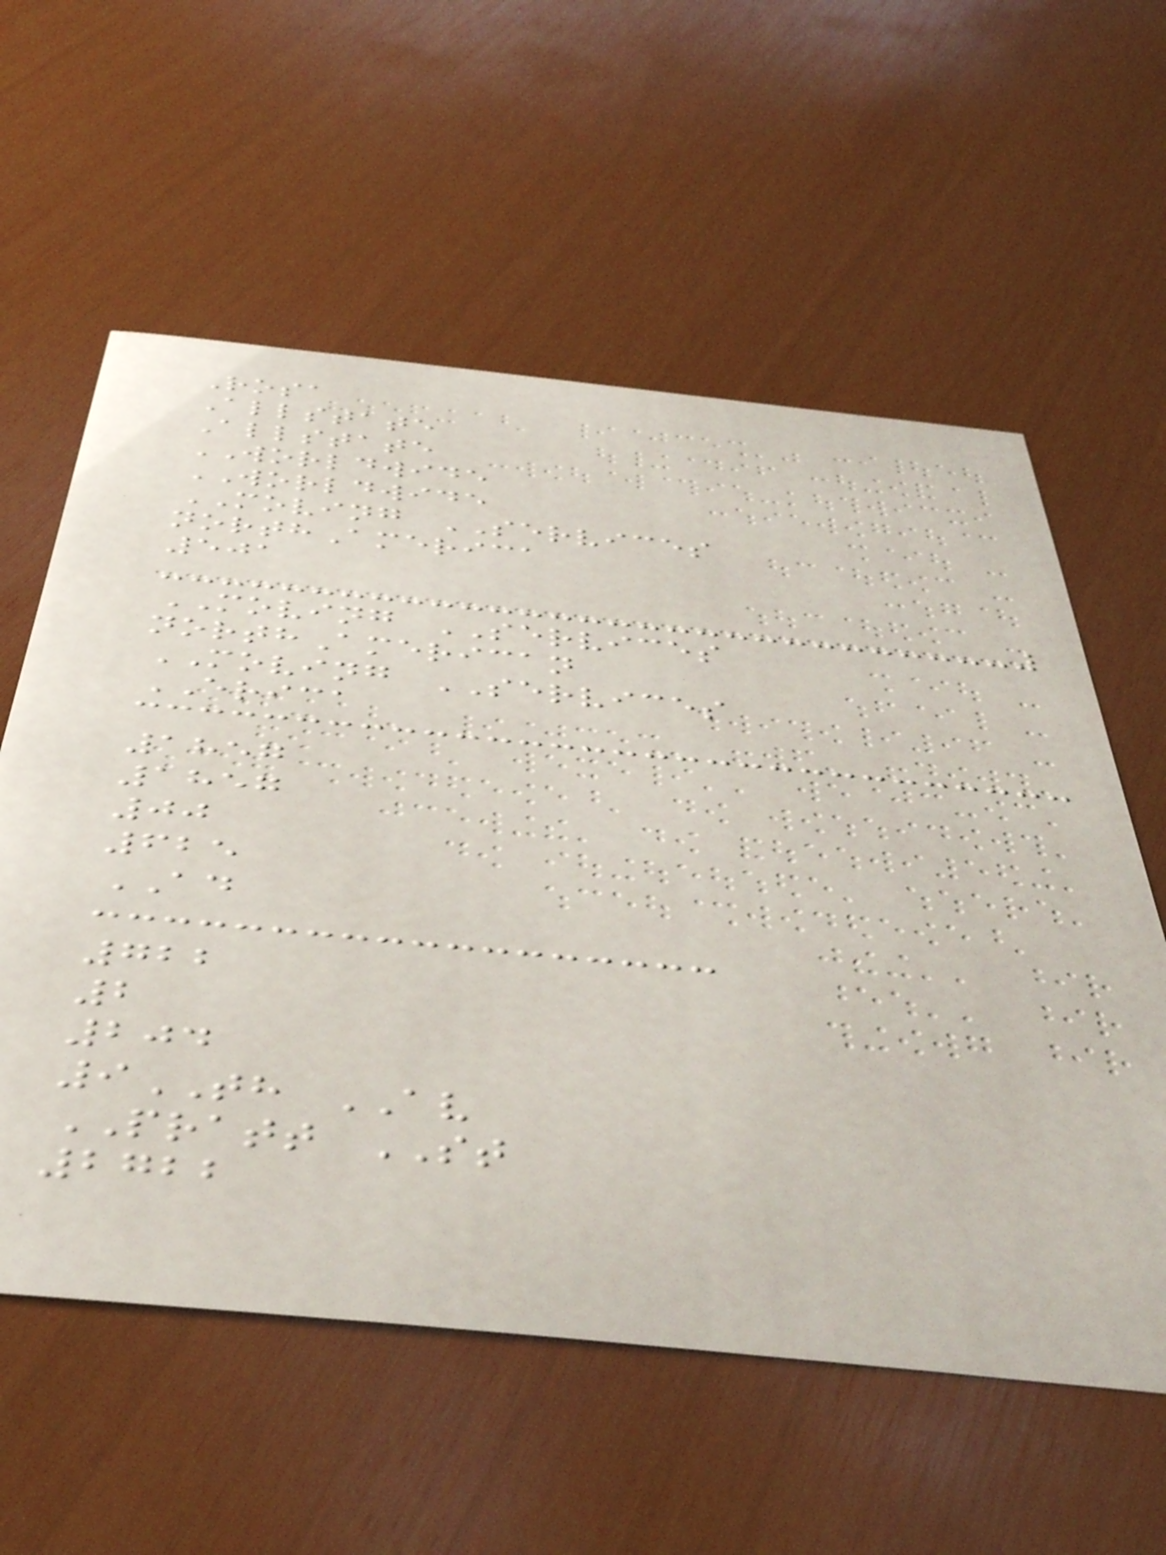Rosa
Allstate
Allstate
WORLDWIDE
WORLDWIDE
MOVING SERVICES
northAmerica
501
MOVING SERVICES
northAmerican
MOVING SERVICES
ERICA
1857
1857
00
625
AD
722
2
204
9TH AV
PRATT ST
2722
